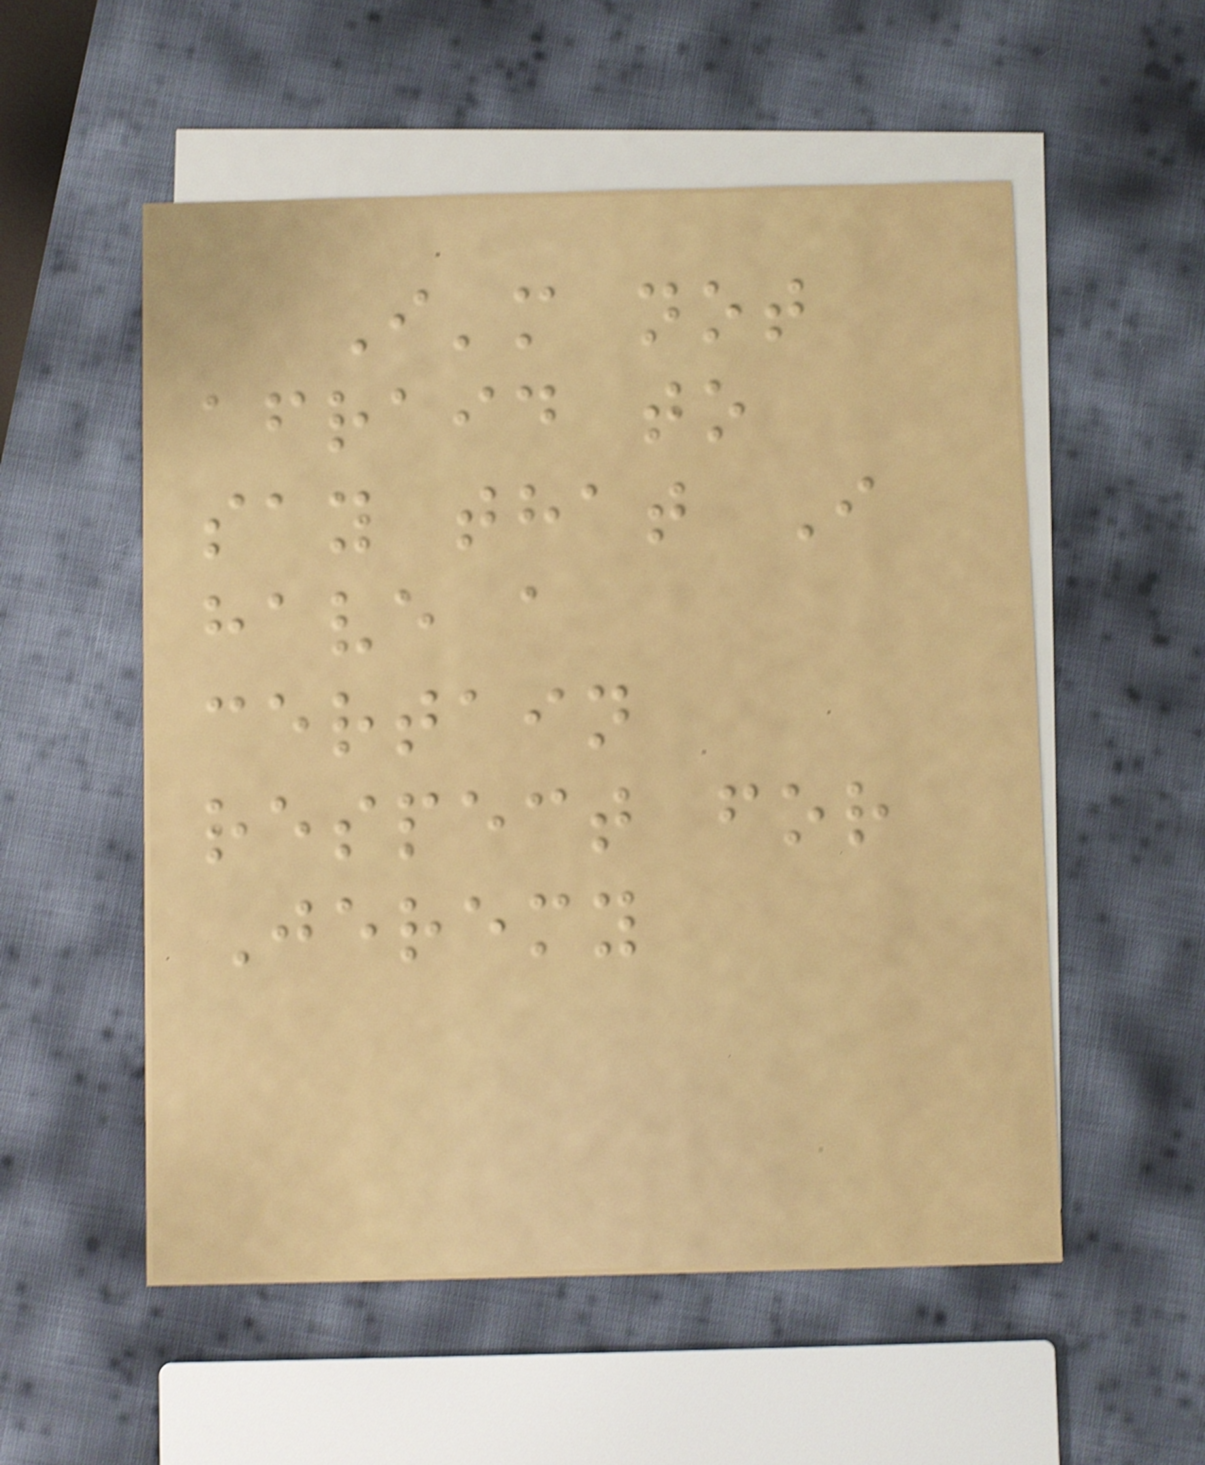I'm not
afraid to
say that I
have a
certain
respect for
Jeremy
